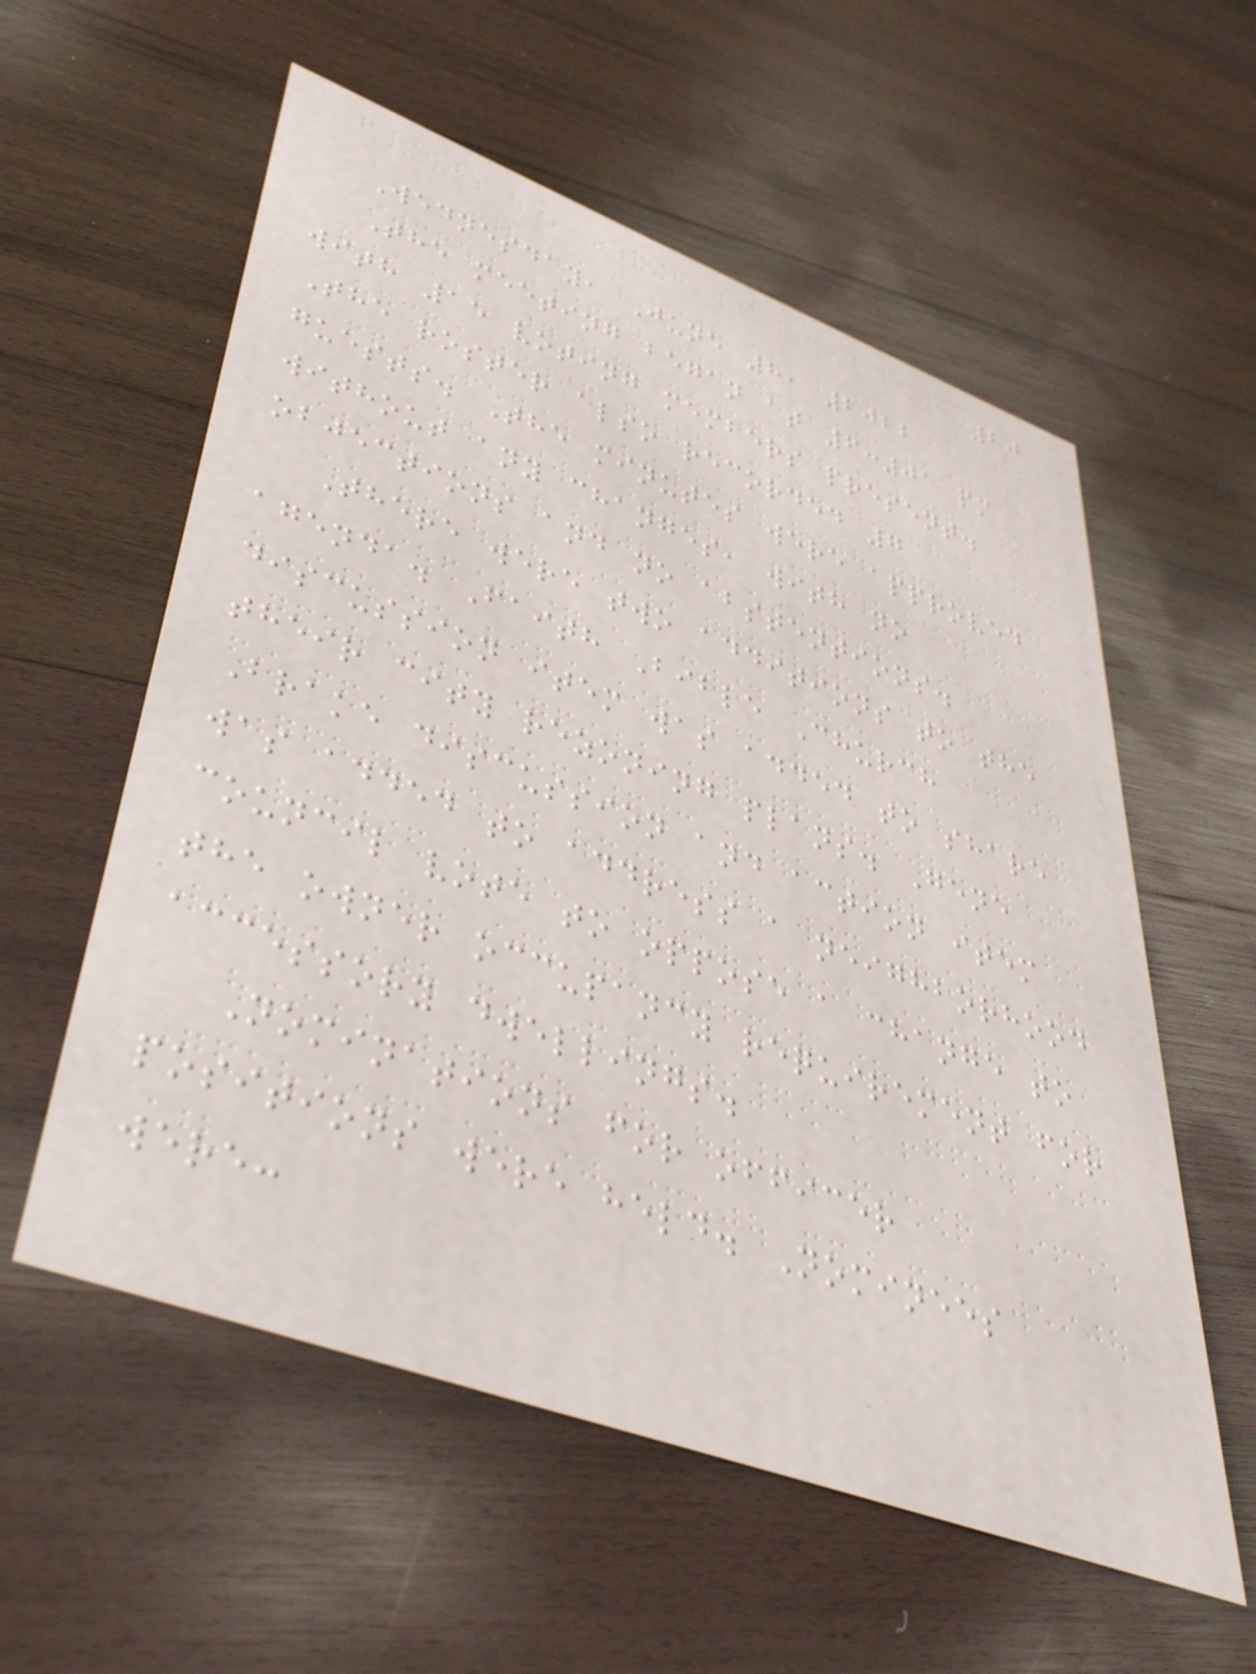20
Wednesday, June 8, 2022
The meeting began at 6:01 pm
with 15 voting members present.
The roster also recorded 7
guests. The minutes were approved
without any changes, with no
objections and no abstentions.
There were two additions to the
agenda. Faith Bible Church
discussion item was added to share
their city rezoning plans. Gene
Brake discussion and action item
was added to address a neighborhood
council vote to oppose a change to
the owner occupancy requirement for
accessory dwellings.
Nominations for officer
positions were held. Nominees
were:
